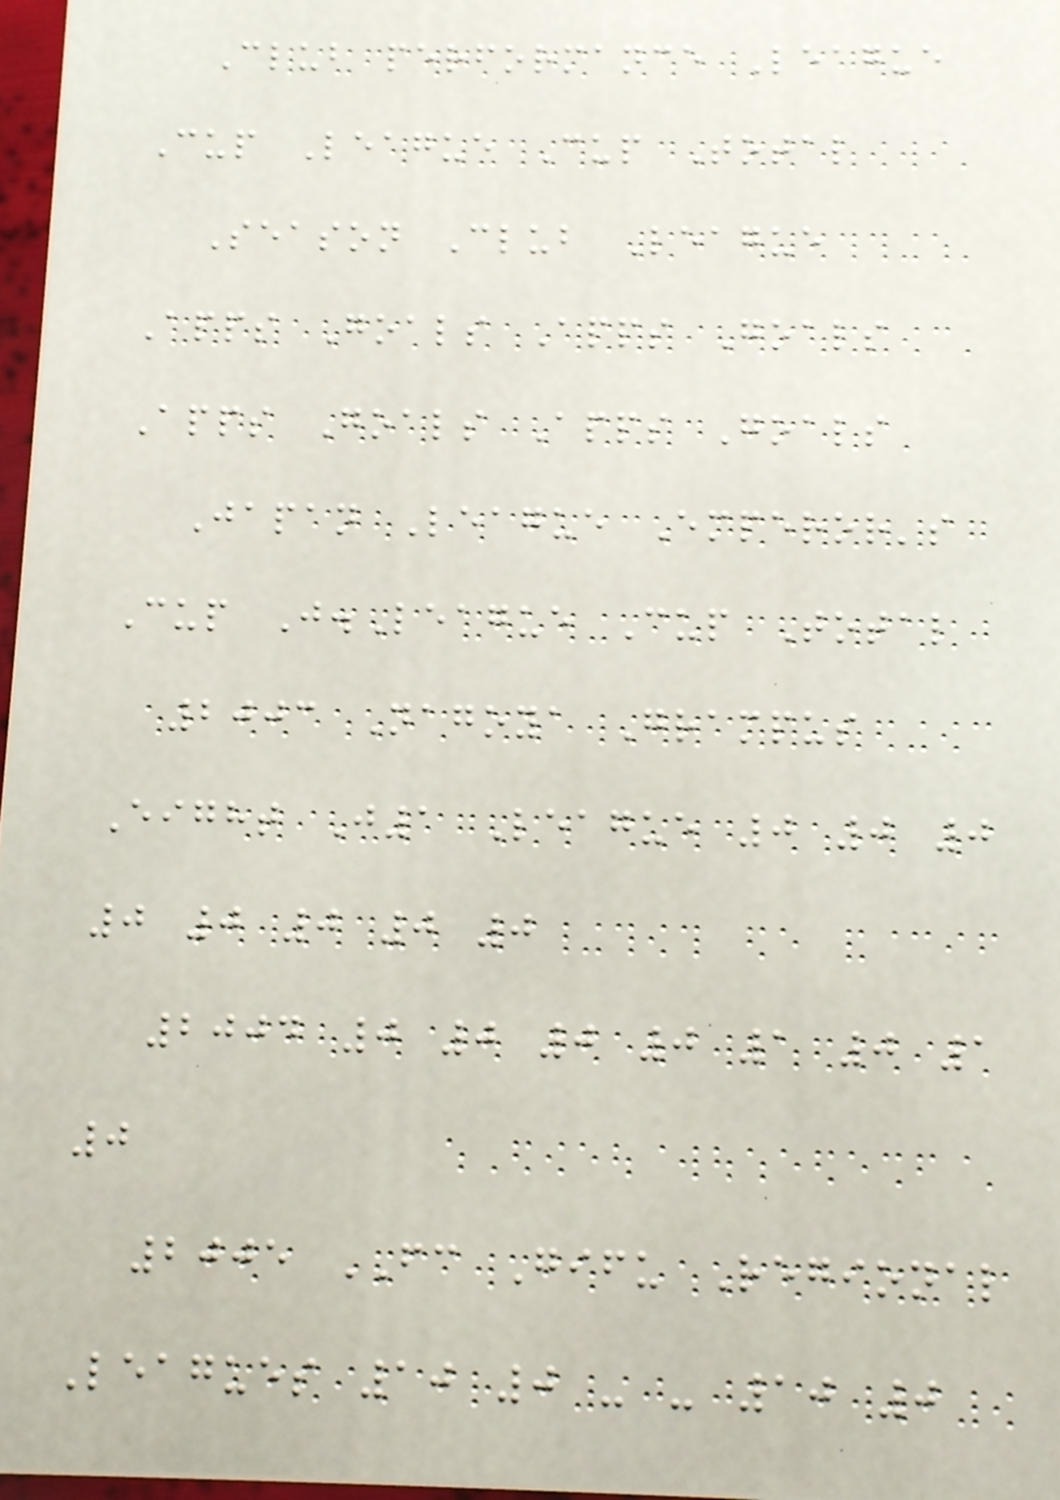Club performance League
Cup League Cup Total
Season Club League
Apps Goals Apps Goals
Apps Goals Apps Goals
Japan League Emperor's
Cup J.League Cup Total
2003 Nagoya Grampus
Eight J1 League 0 0 0
0 0 0 0 0
2004 0 0 0 0 1 0 1
0
2005 FC Gifu Regional
Leagues 10 0 - - 10 0
